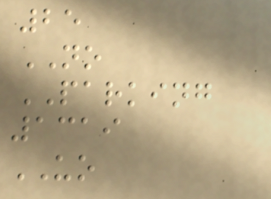25
NO
PARKING
1319
UO
